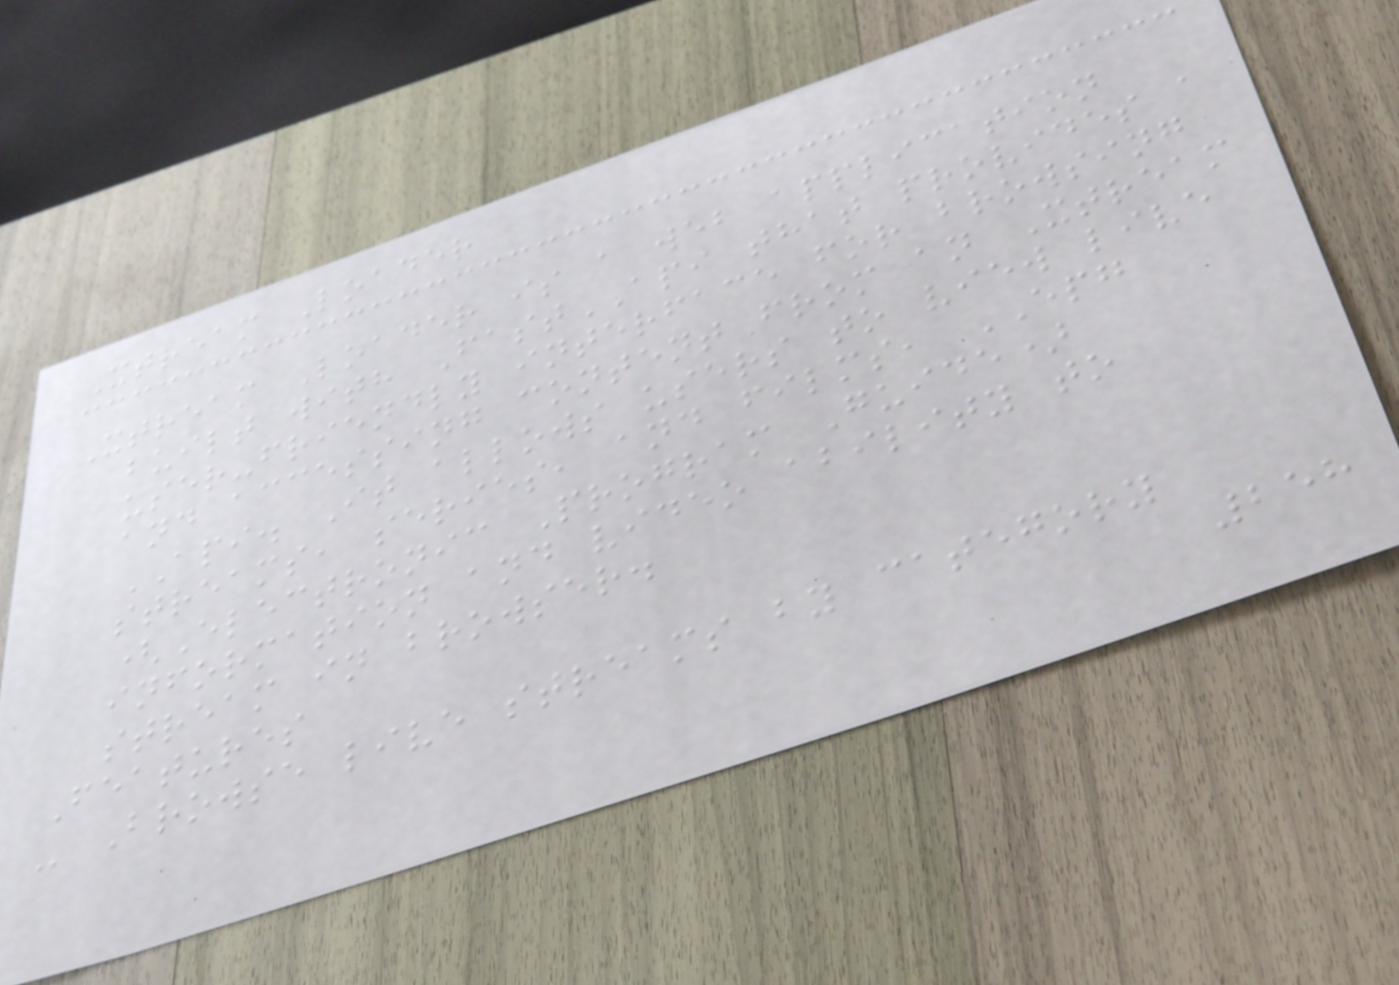Xtream Loader
Xtream Loader is a web application
built with FastAPI that provides a
user-friendly interface for browsing
and accessing content from an Xtream
API. It allows users to view live
streams, series, and films, EPG
(Electronic Program Guide)
information and video ability to
stream in browser.
Features
- Browse live streams by category
258
